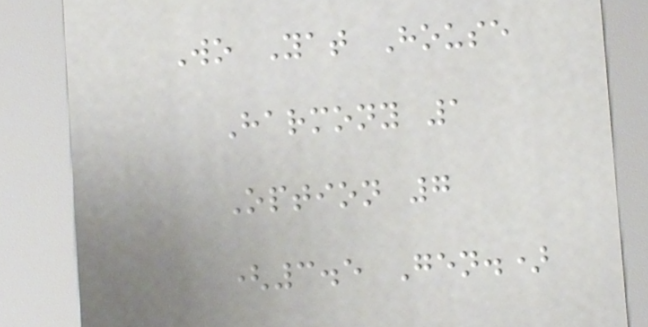Wo Yat House
Harmony 1
Option 7
(3.5 Gen.)
